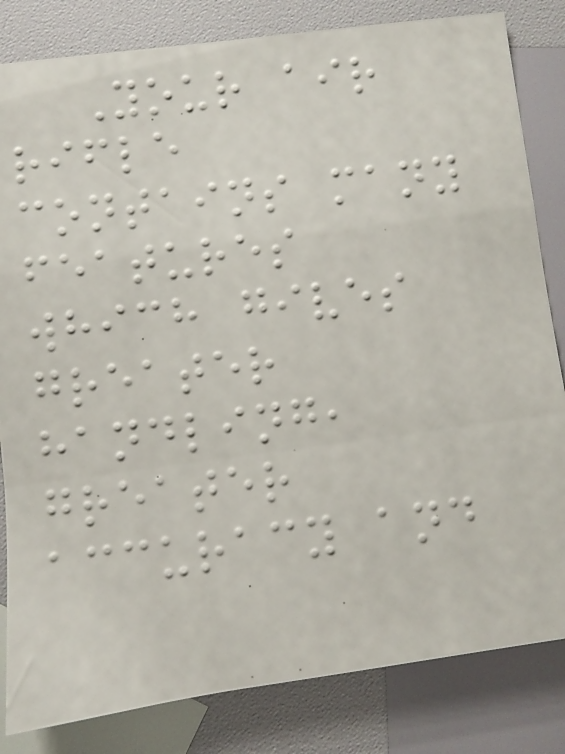Your air
rifle
contains many
features
which gives
greater
handling,
greater
accuracy and
